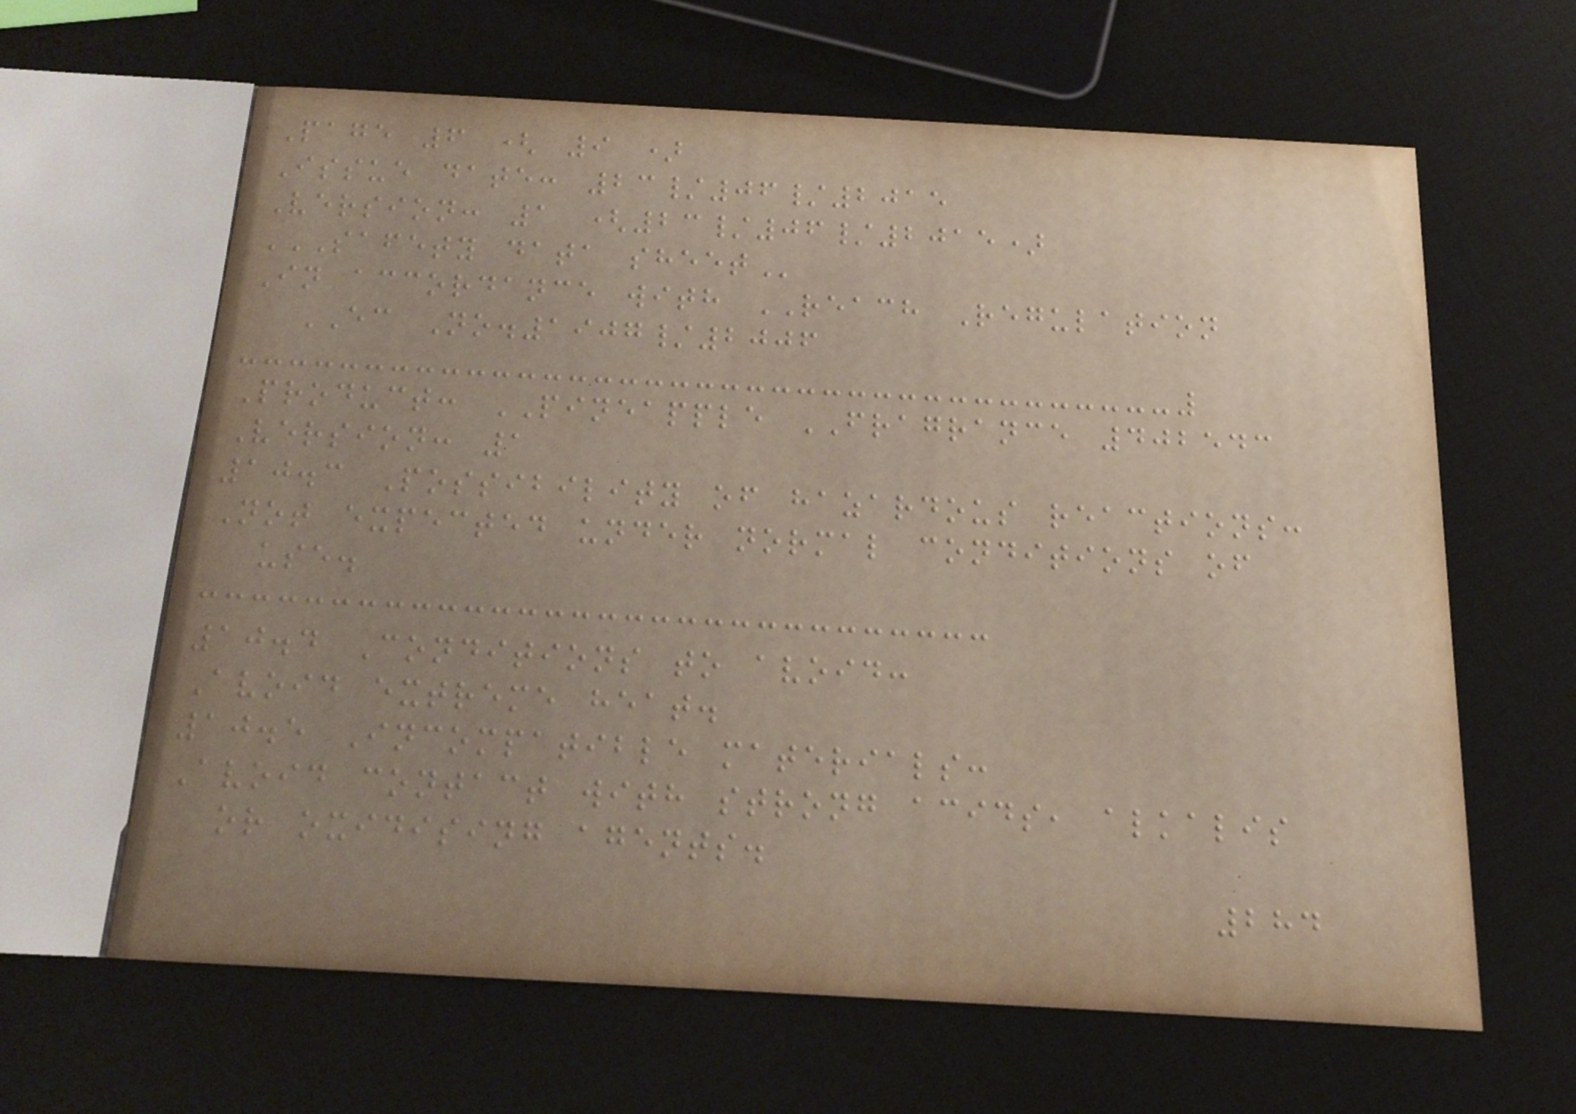Page 6 ( 9 )
Issue date: 23/06/2015
Version: 1 (23/06/2015)
SAFETY DATA SHEET
In accordance with REACH Regulation
EC No.1907/2006
Product: PINEAPPLE FRAGRANCE 402543
Version: 1
10.3 Possibility of hazardous reactions:
Not expected under normal conditions of
use.
10.4 Conditions to avoid:
Avoid extreme heat.
10.5 Incompatible materials:
Avoid contact with strong acids, alkalis
or oxidising agents.
284
